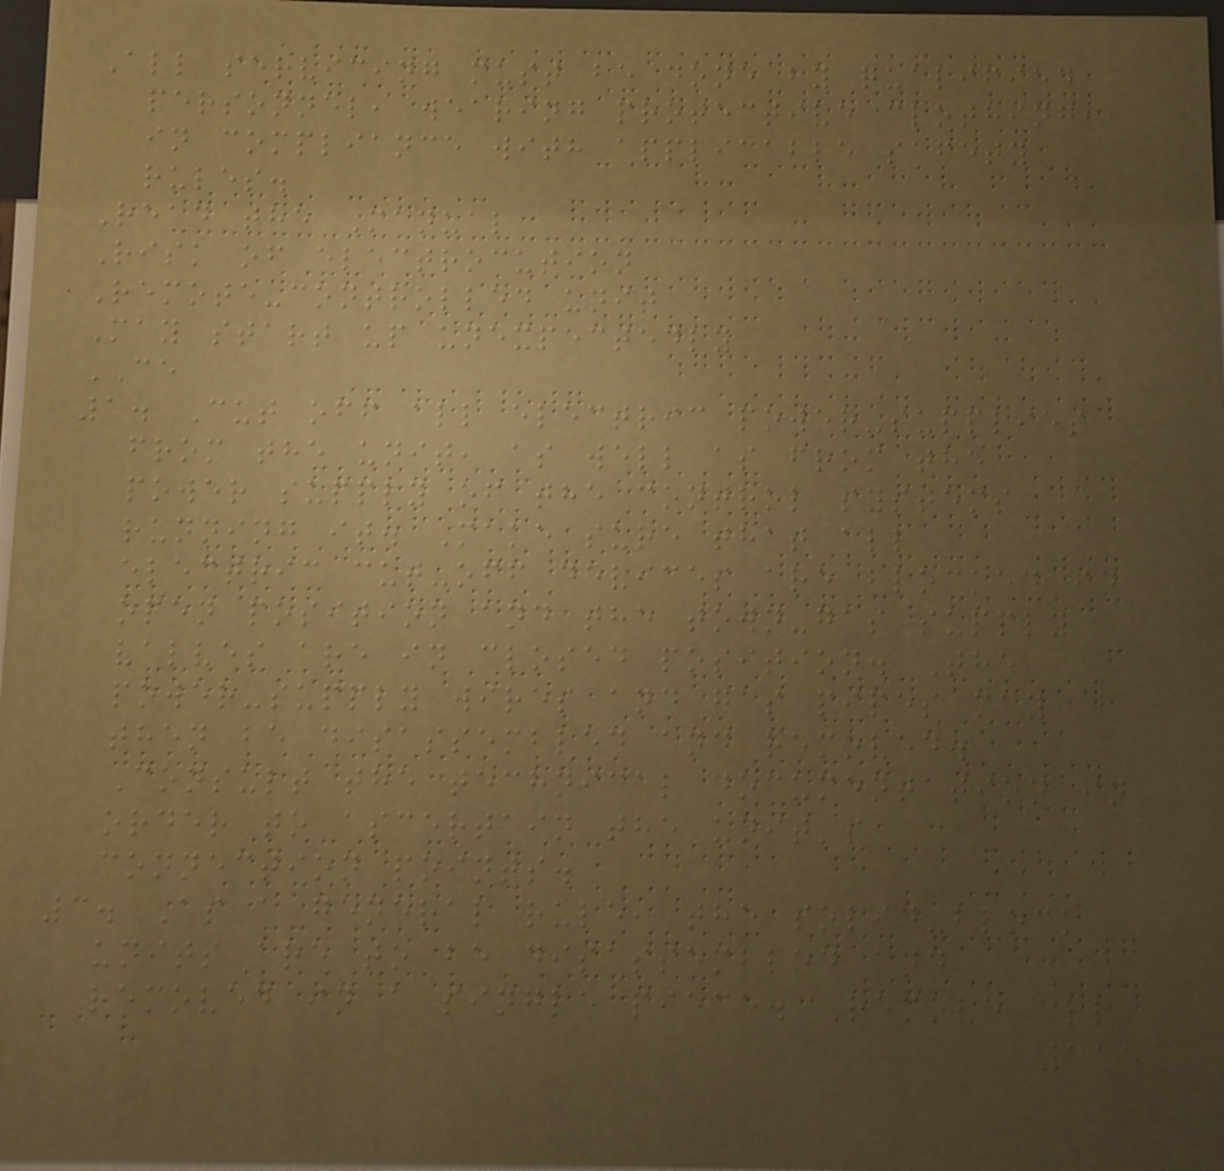All servicing must be done by qualified
personnel, wearing protective clothing,
in compliance with applicable safety
rules.
Read the Manual
Risk of electrocution
Remote-controlled unit
May start up unexpectedly
CE
1. Cut off all electric power-supplies
from the unit, as well as from the
power supply of the control systems
running it. Make sure that all
electric cut-off devices are blocked in
open position and the town-gas supply
valves are in closed position. The
power-supply wires and gas pipes may
then be disassembled and removed.
Consult the technical documentation in
order to ascertain the unit's
connection points.
3. As a general rule, the solid-block
units are to be disassembled and
removed in a single piece. Remove all
115
